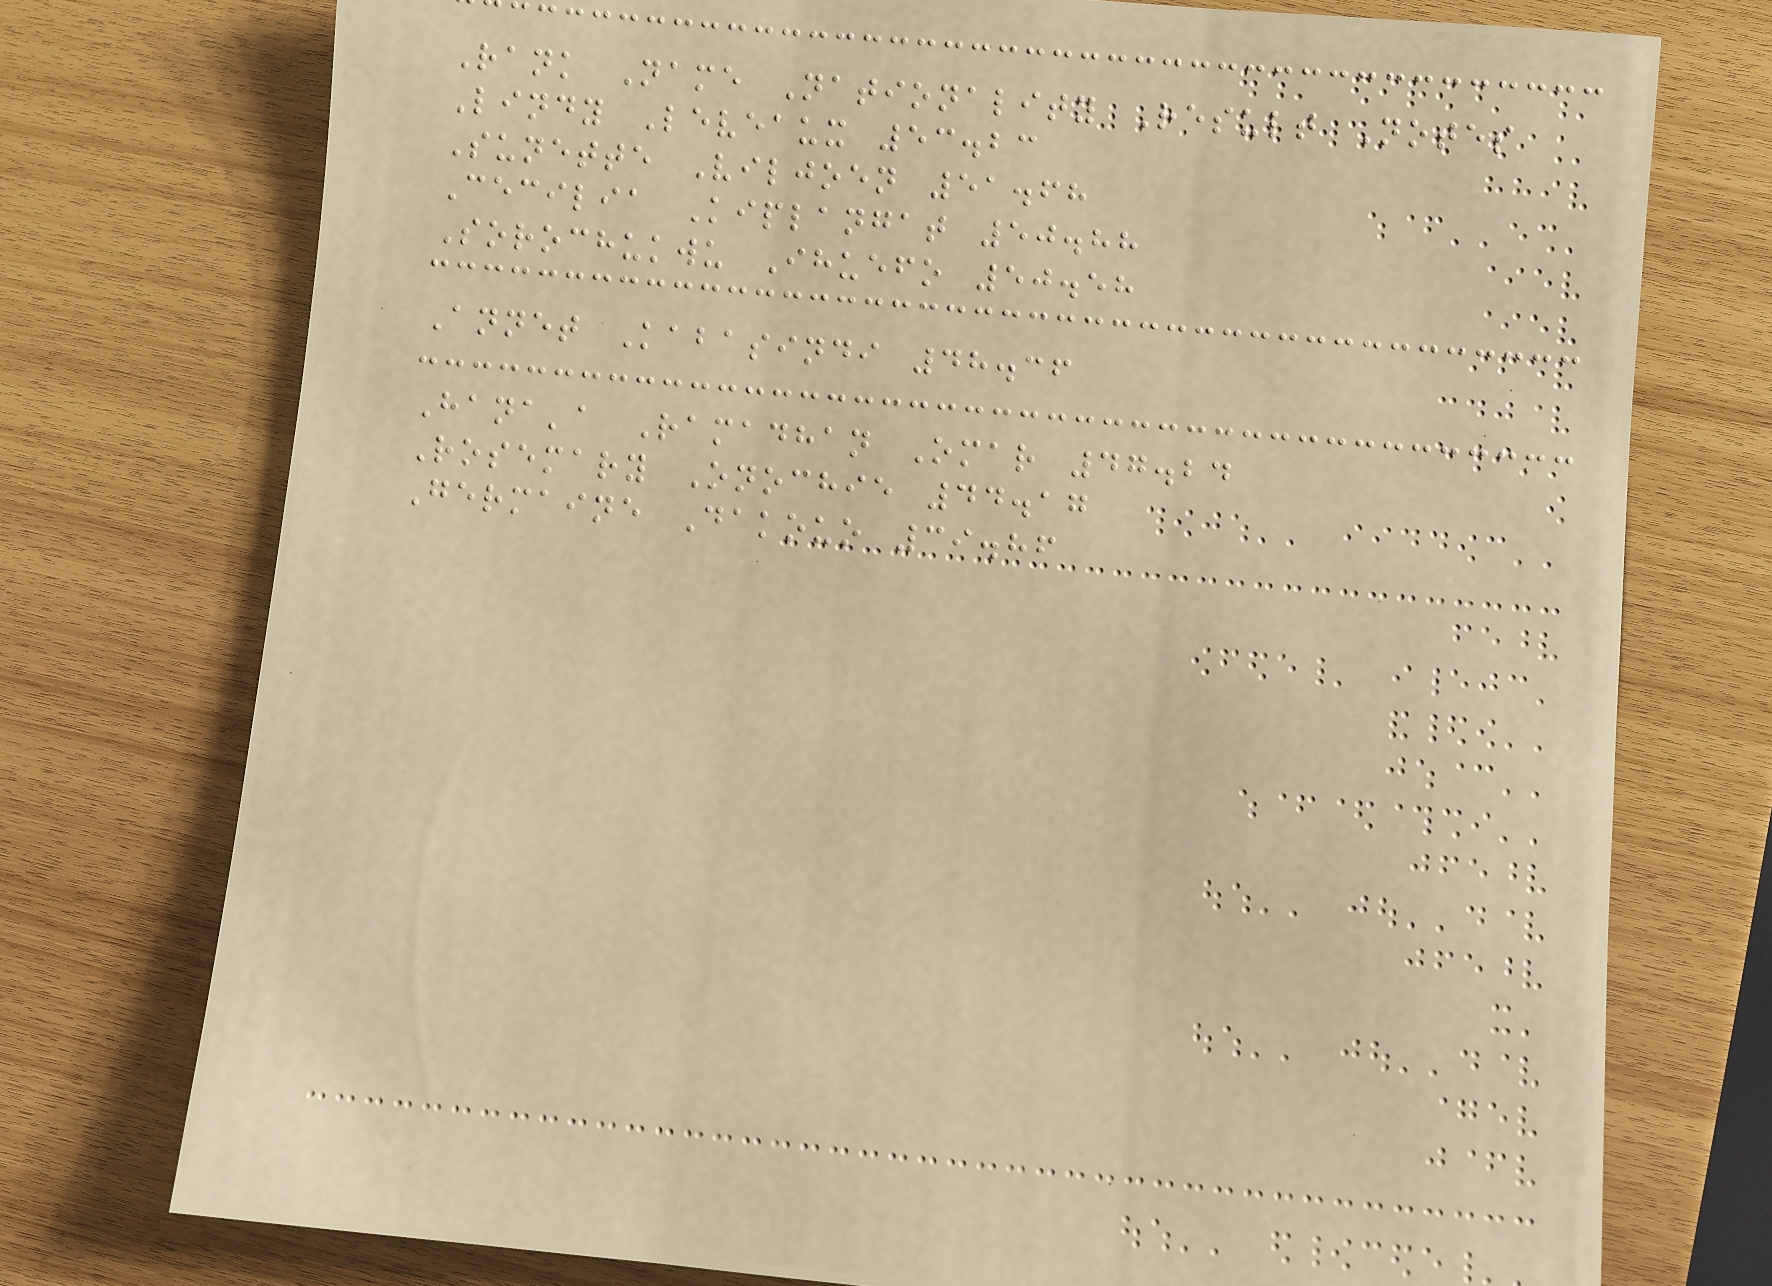Rank Name Nationality Result Notes
Lindy Leveaux 53.23
Sunette Viljoen 51.68
Cecilia Kiplangat 50.88
Sorochukwu Ihuefo 50.58
Annet Kabasindi 48.36
Hana'a Ramadhan Omar 47.24
Rosemary Onochie 44.17
Germaine Dakouo 39.86
